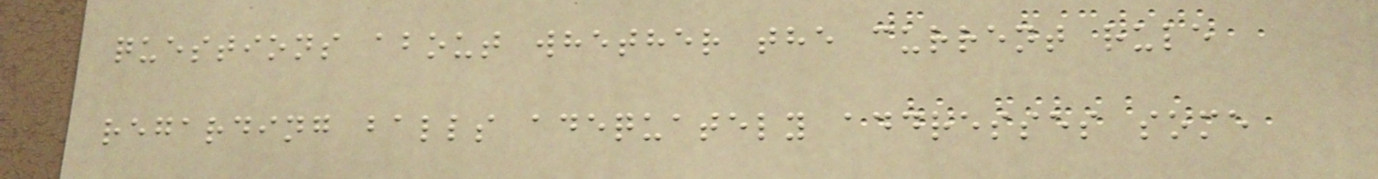questions about whether the current rule
regarding balls adequately addresses some
